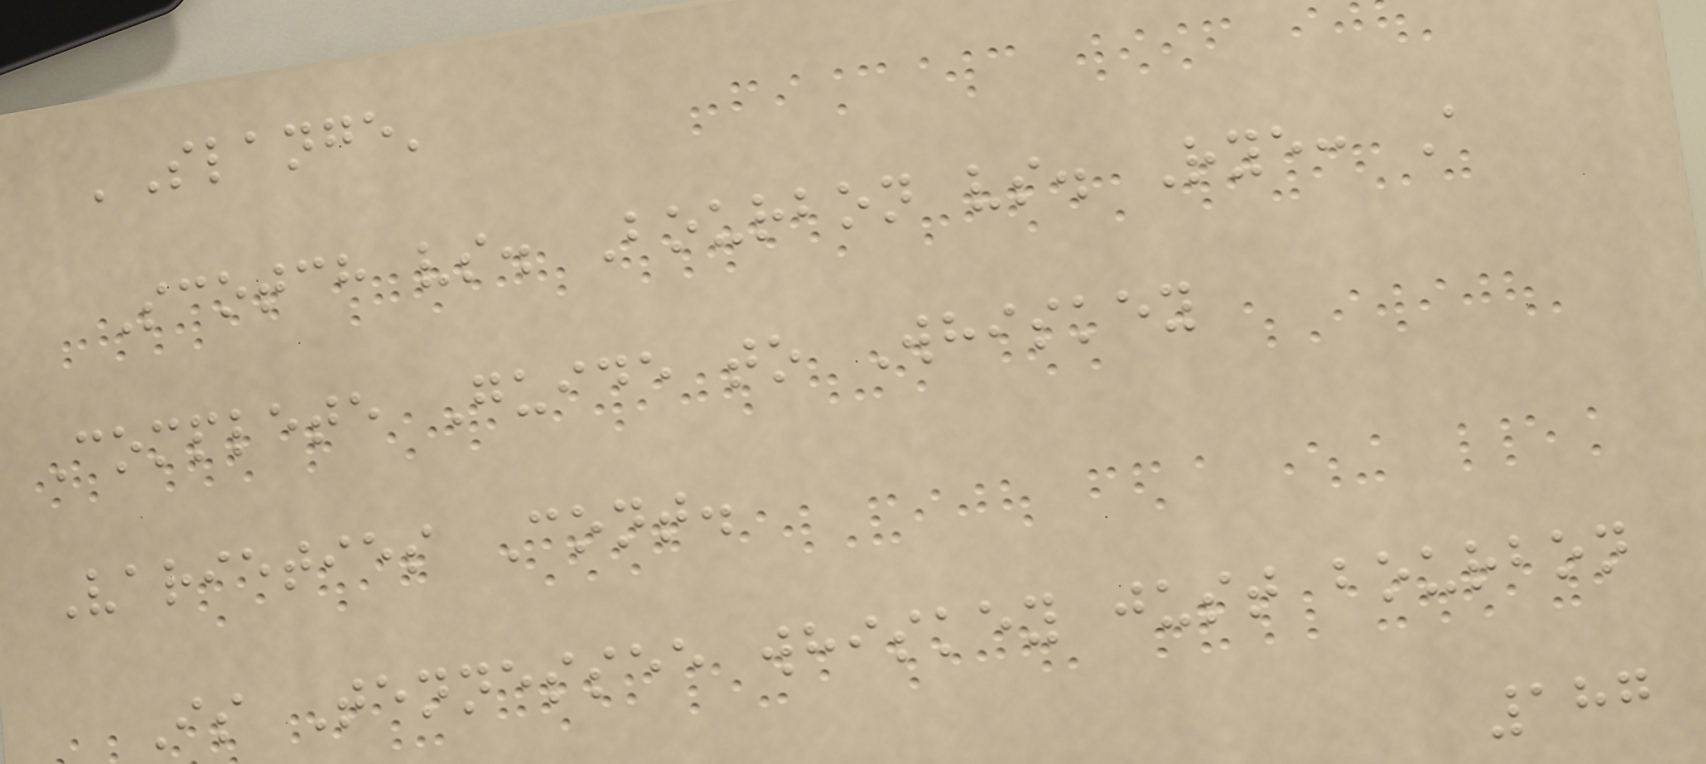'Slange'
Scotch vs. Bourbon vs. Rye: A
Complete Guide to Whiskey
Varieties Cont.
Is Tennessee whiskey just bourbon
187
